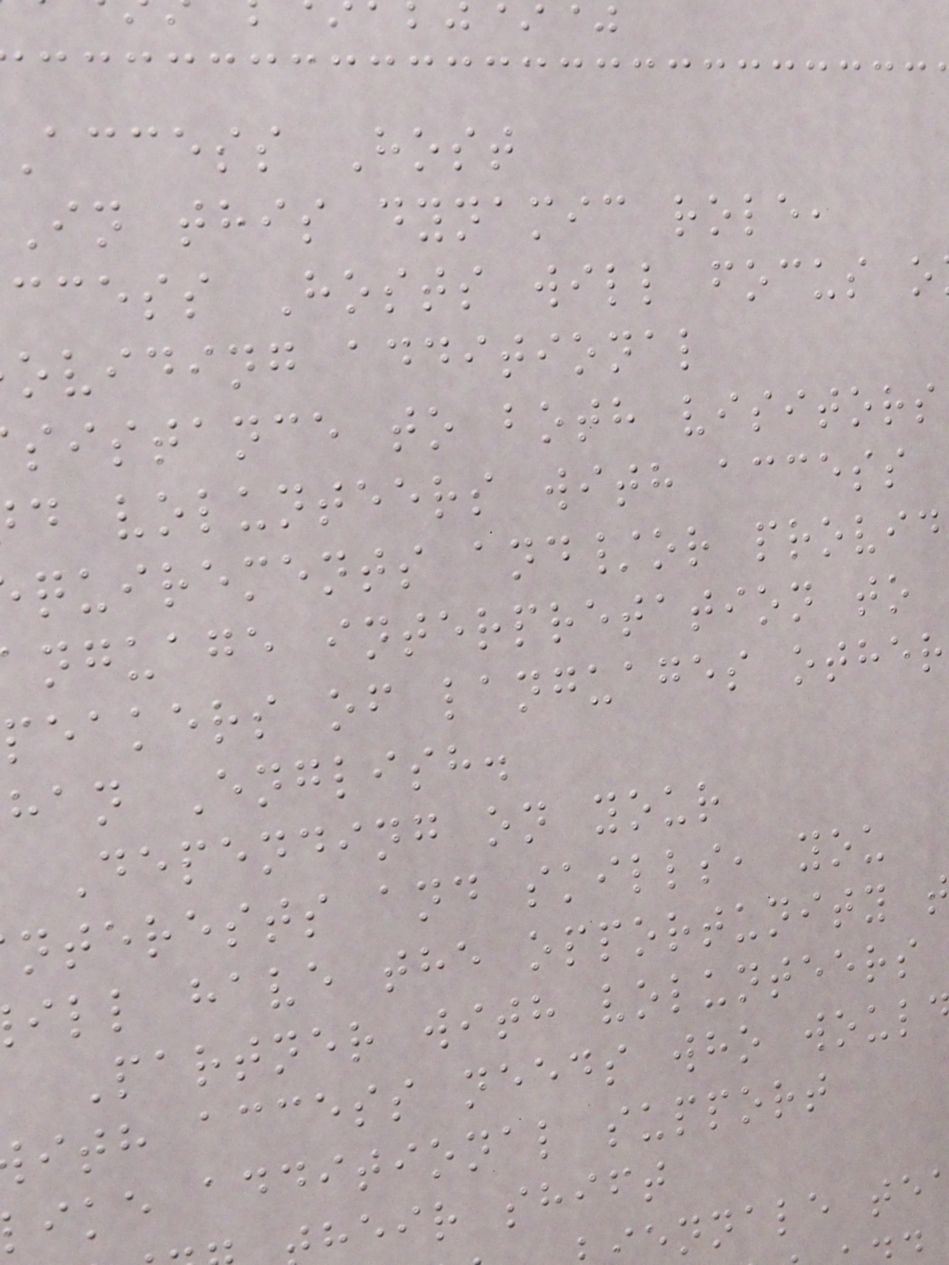access Host
In this dynamic role,
ccess Hosts will focus o
oviding additional
sistance to both visitors
d volunteers with access
quirements and/or provid
nguage interpretation to
peakers of languages other
han English.
Depending on your
nterests and skills, you
ill have the opportunity t
Partner with volunteers
ith access needs who woul
ike additional support
heir shift
ennale te
